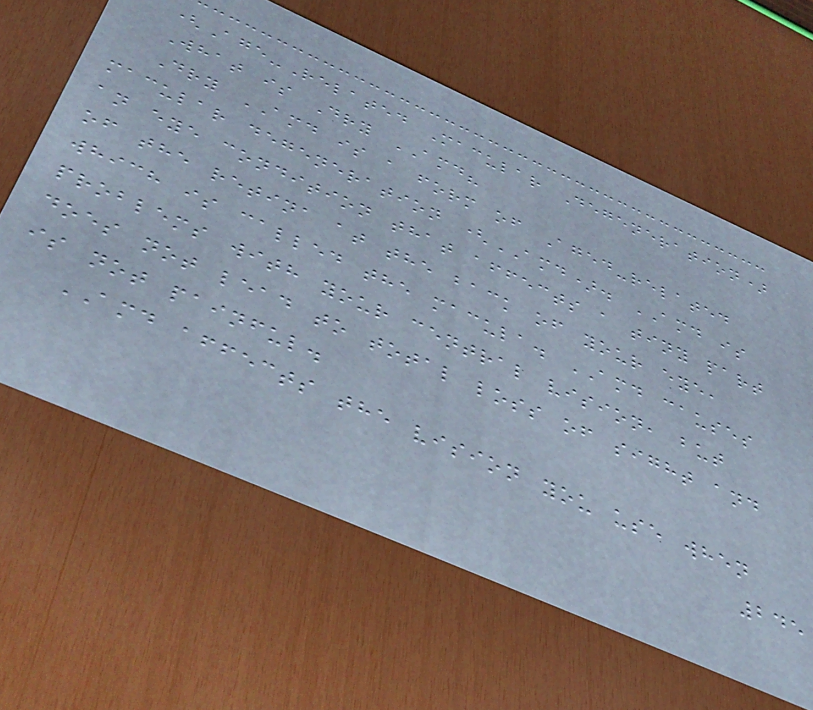(Age-Related Macular Degeneration)
What is Dry AMD?
Dry AMD is a form of Aged-related
macular degeneration (AMD). AMD is
an eye condition that affects a tiny part
of the retina at the back of your eye,
which is called the macula. AMD causes
problems with your central vision, but
does not lead to total loss of sight and
is not painful.
AMD affects the vision you use when
245
